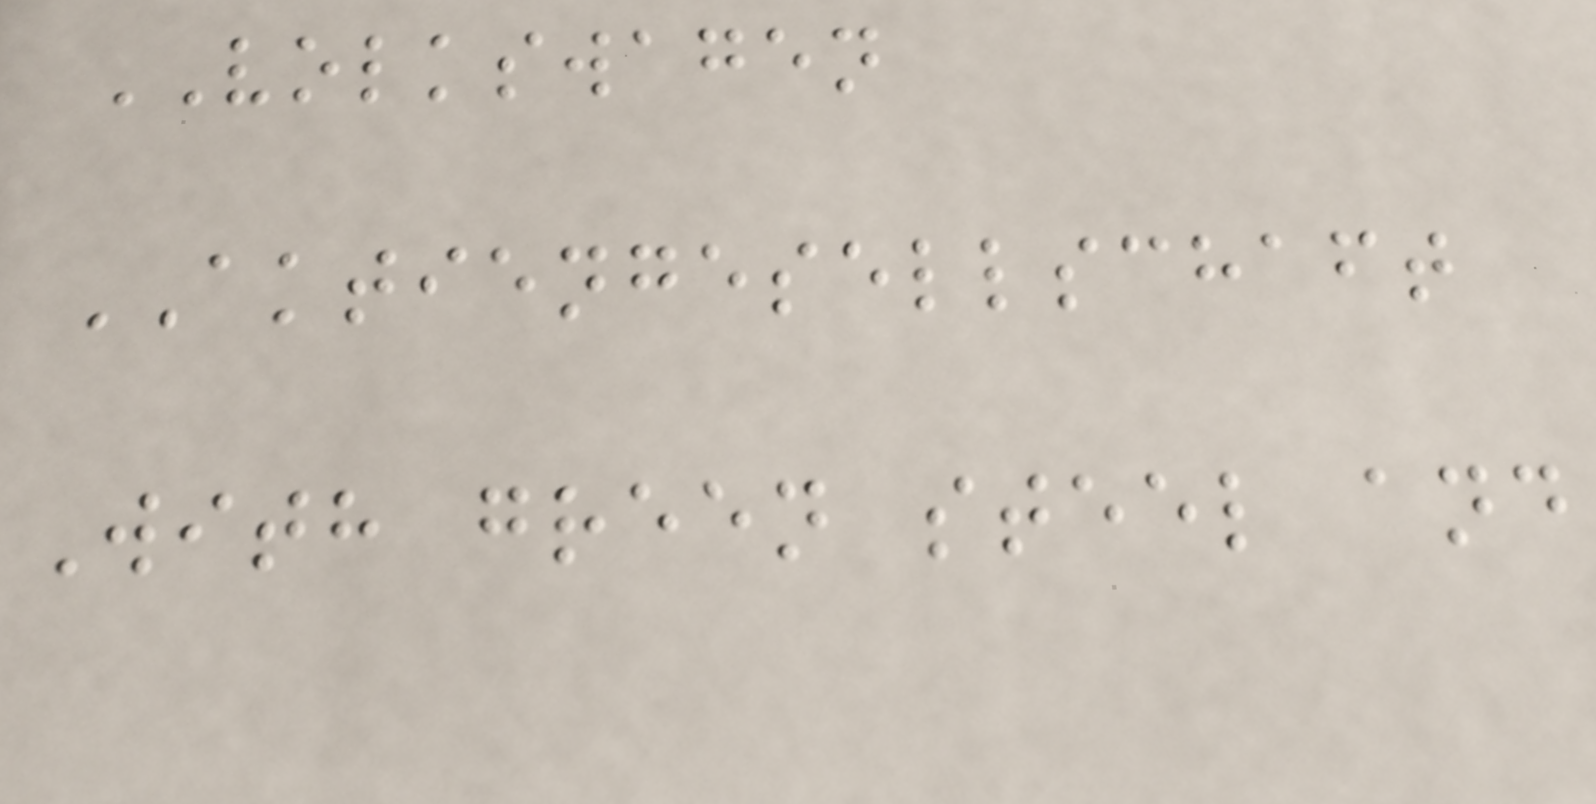VOLKSWAGEN
AKTIENGESELLSCHAFT
With green steel and
